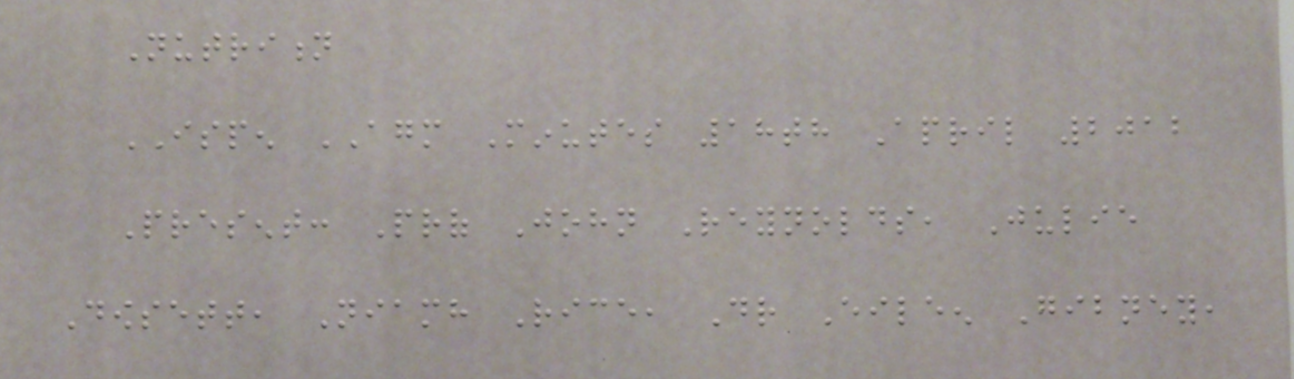Nutrition
ISPEN AGM Minutes 18th April 2012
Present: Prof John Reynolds, Julie
Dowsett, Niamh Rice, Dr Eileen Gibney,
